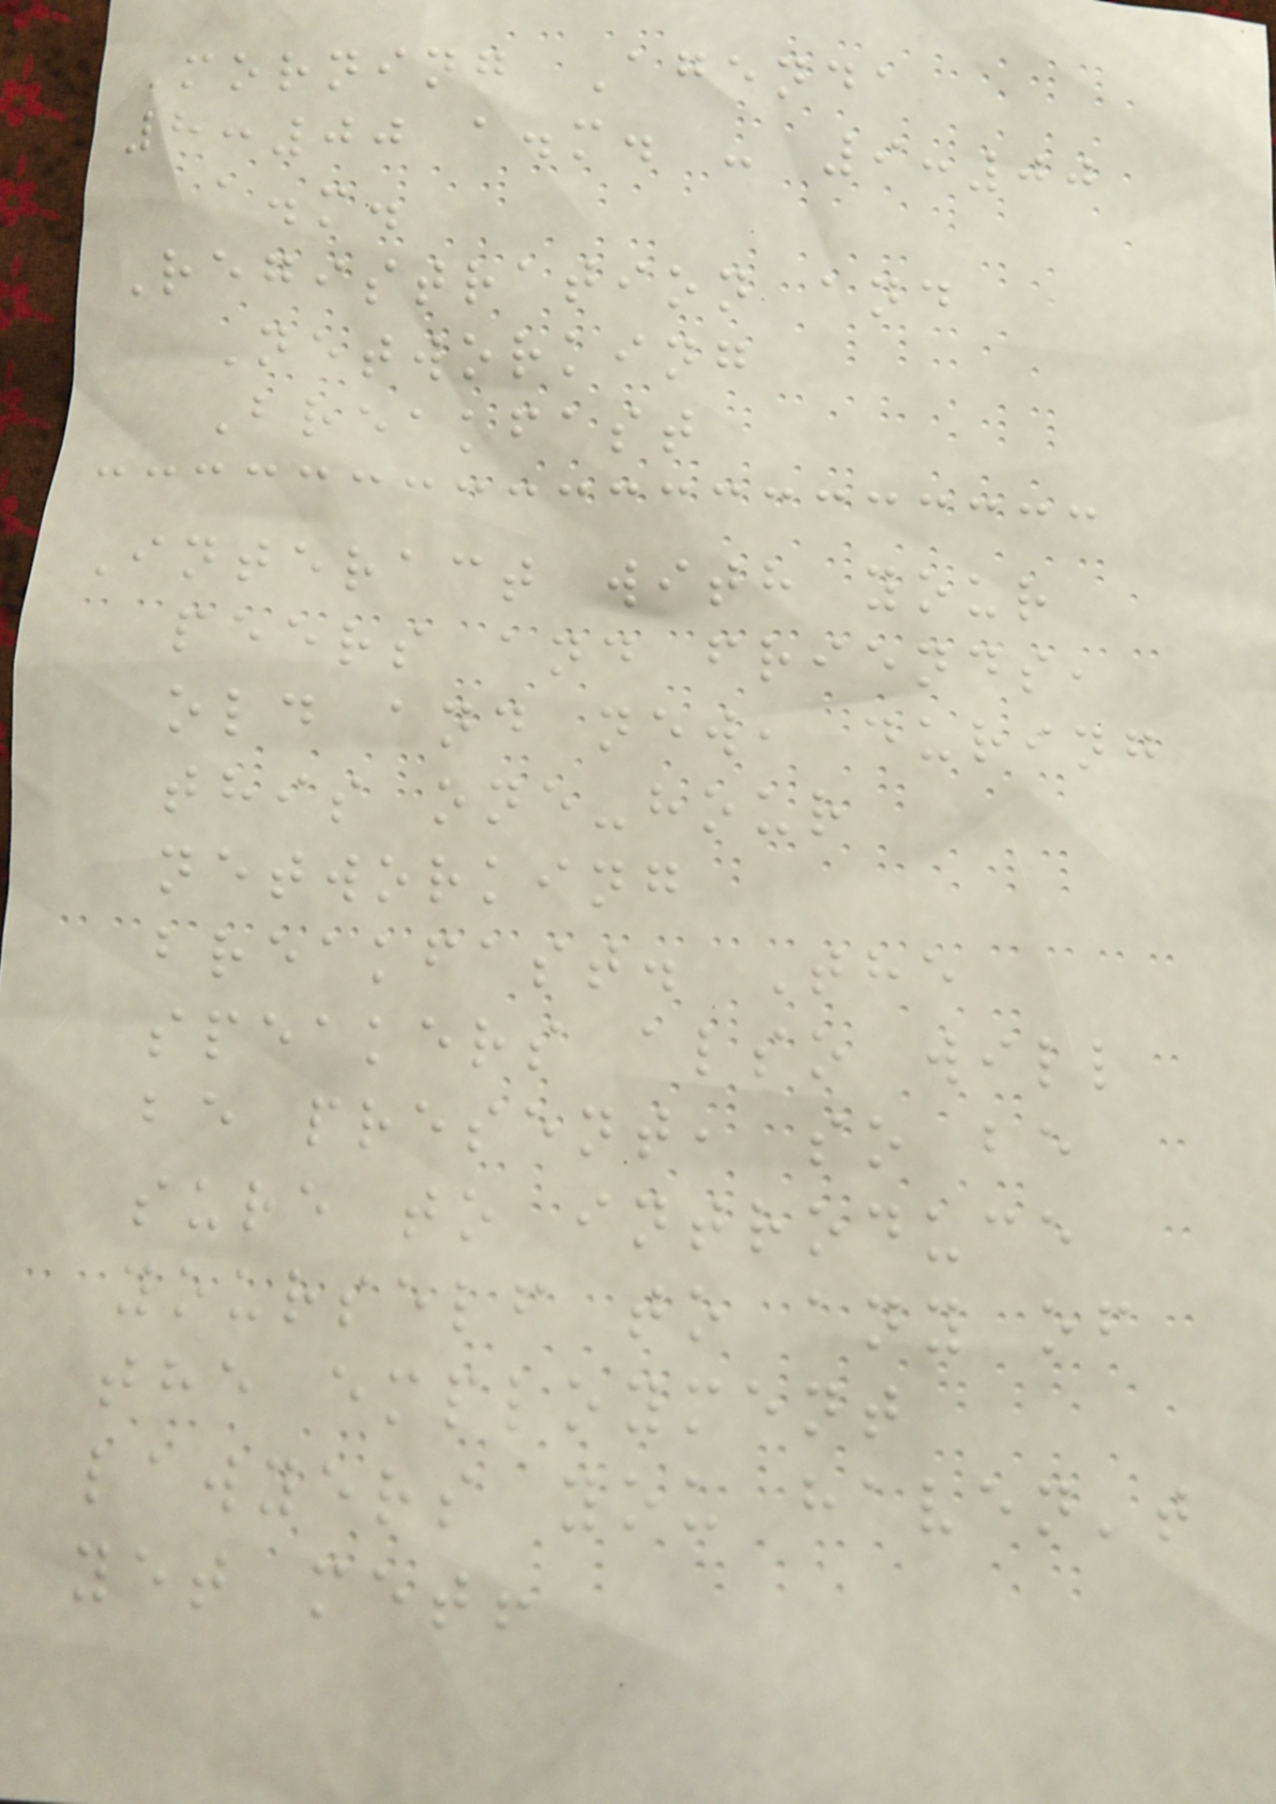Morning Agenda
8:00 a.m. - 9:00
a.m.
Registration and
Networking
Breakfast
Interact with your
peers and friends,
old and new, during
this one-hour
networking
breakfast. The
speakers also will
be present, so be
sure to introduce
yourself to any of
the employment
lawyers you haven't
yet met!
